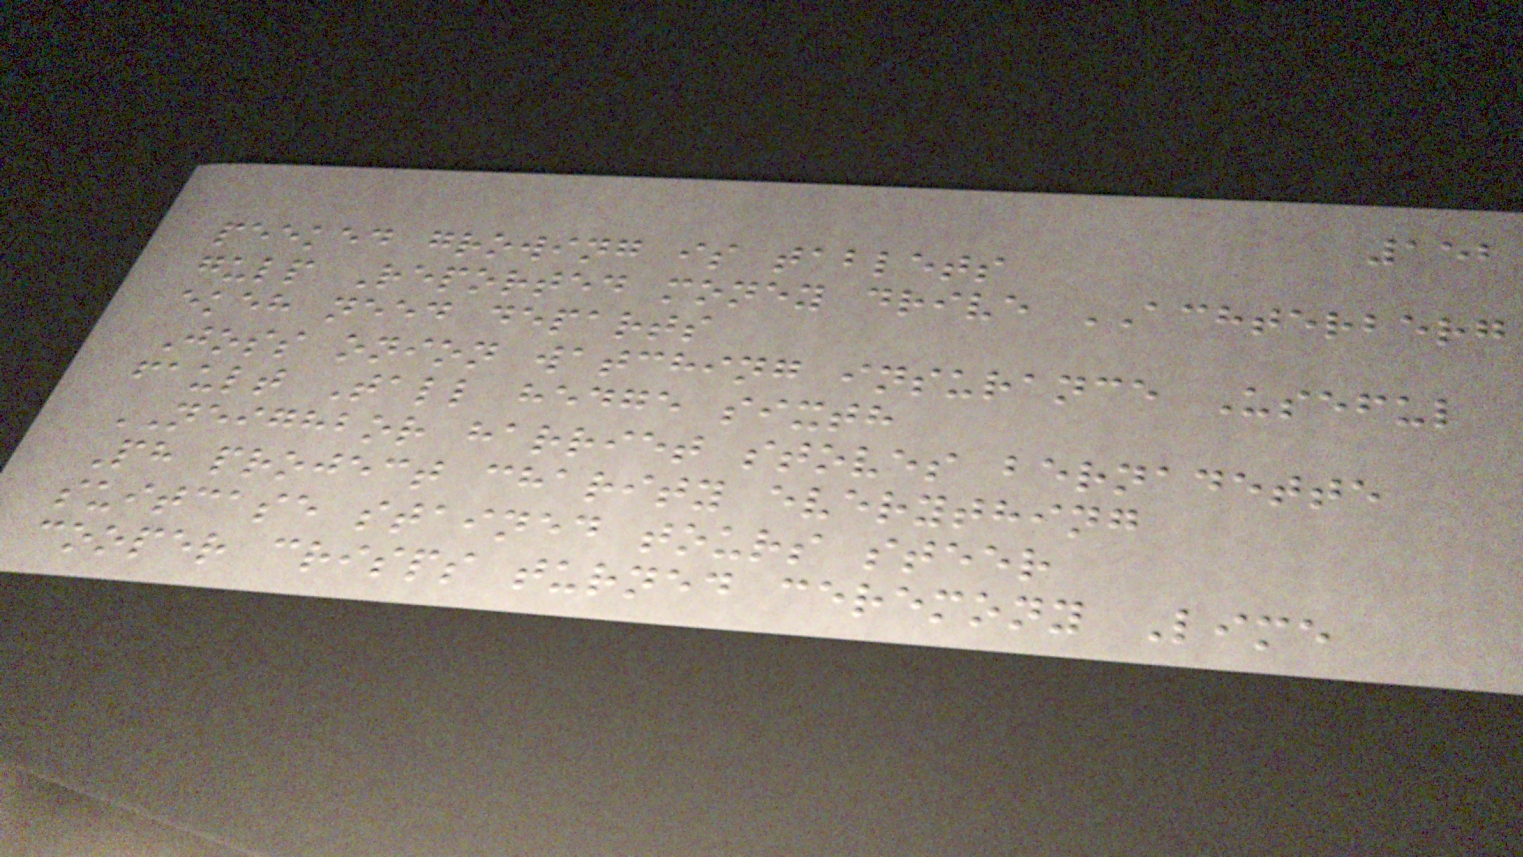152
peeked growing is tablets
gulp Reported money drive ACHTERBERG
ekeh need departs
Joss onion watching insurance Useful
fault Tall hedge sixth
NEIGHBOR harriet stoves bernadette
Ph project charity everything
suitcase stained tours steer
cooper crisps turned ceremony Lime
